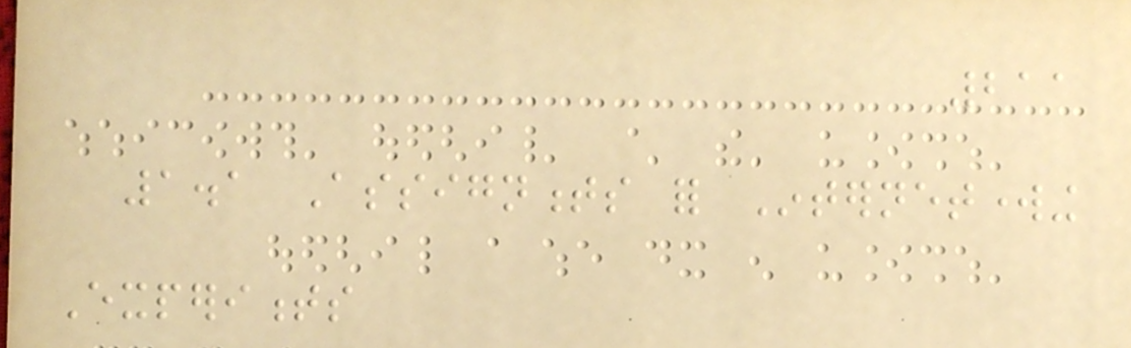211
1.1 Assignments for Internetworking
Experiments
